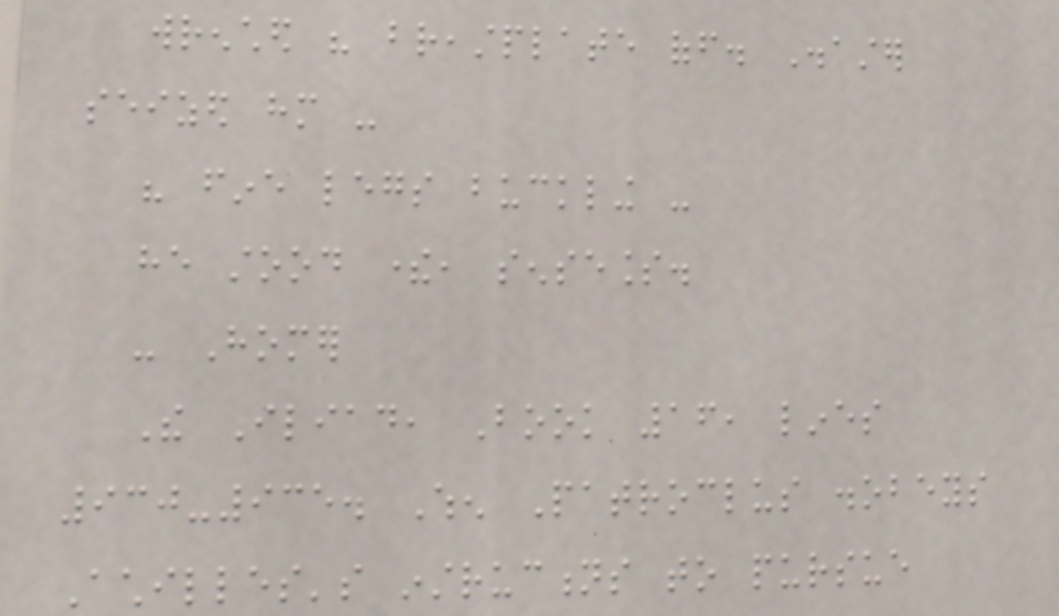wrenched his breastplate off. Disaster
seized him -
his fine legs buckling -
he stood there, senseless.
- Homer
The Iliad, Book 16, lines
930-935. When Patroclus disobeys
Achilles's instructions to pursue
